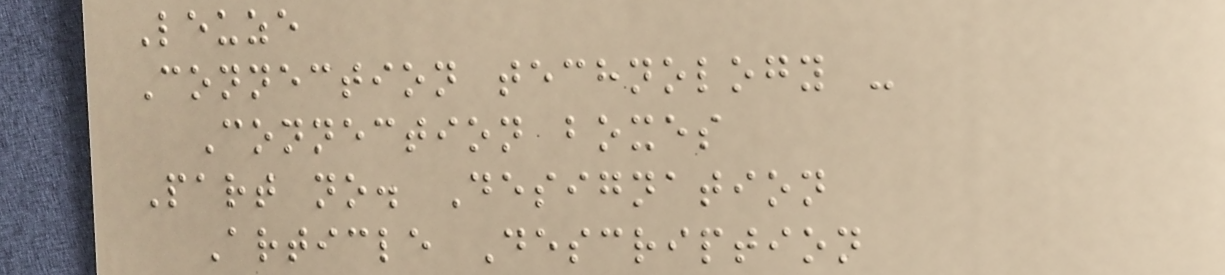Leuze
Connection technology -
Connection boxes
Part no. Designation
Article Description
